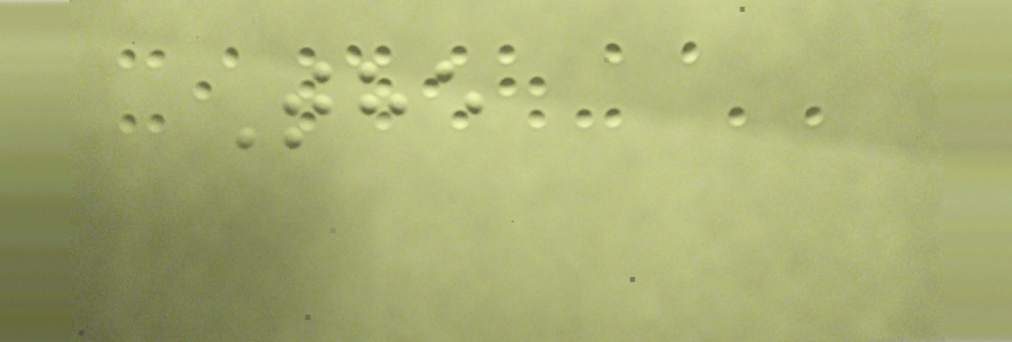The
